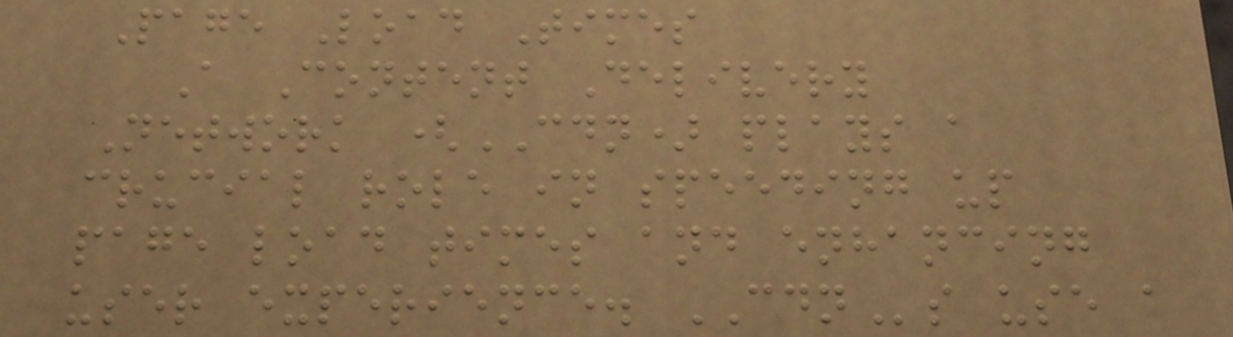Page Load Times
A Content Delivery
Network (CDN) plays a
crucial role in speeding up
page load times and enhancing
user experience. CDNs use a
